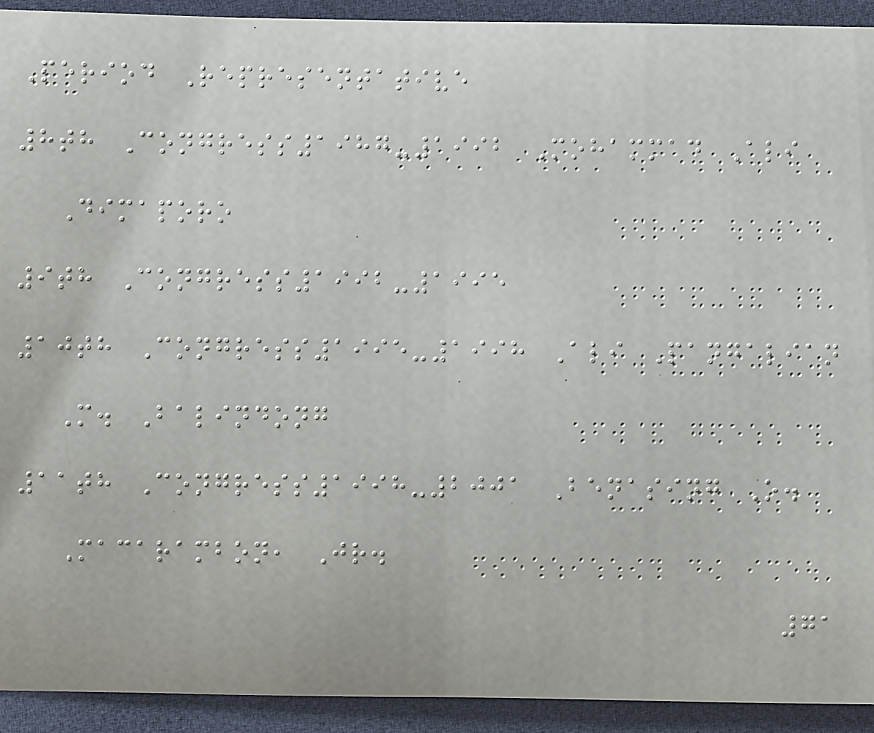Period Representative
8th Congress1987-1992 Mohammad Ali
Dimaporo
9th Congress1992-1995
10th Congress1995-1998 Ali Pangalian
M. Balindong
11th Congress1998-2001 Benasing O.
Macarambon, Jr.
71
